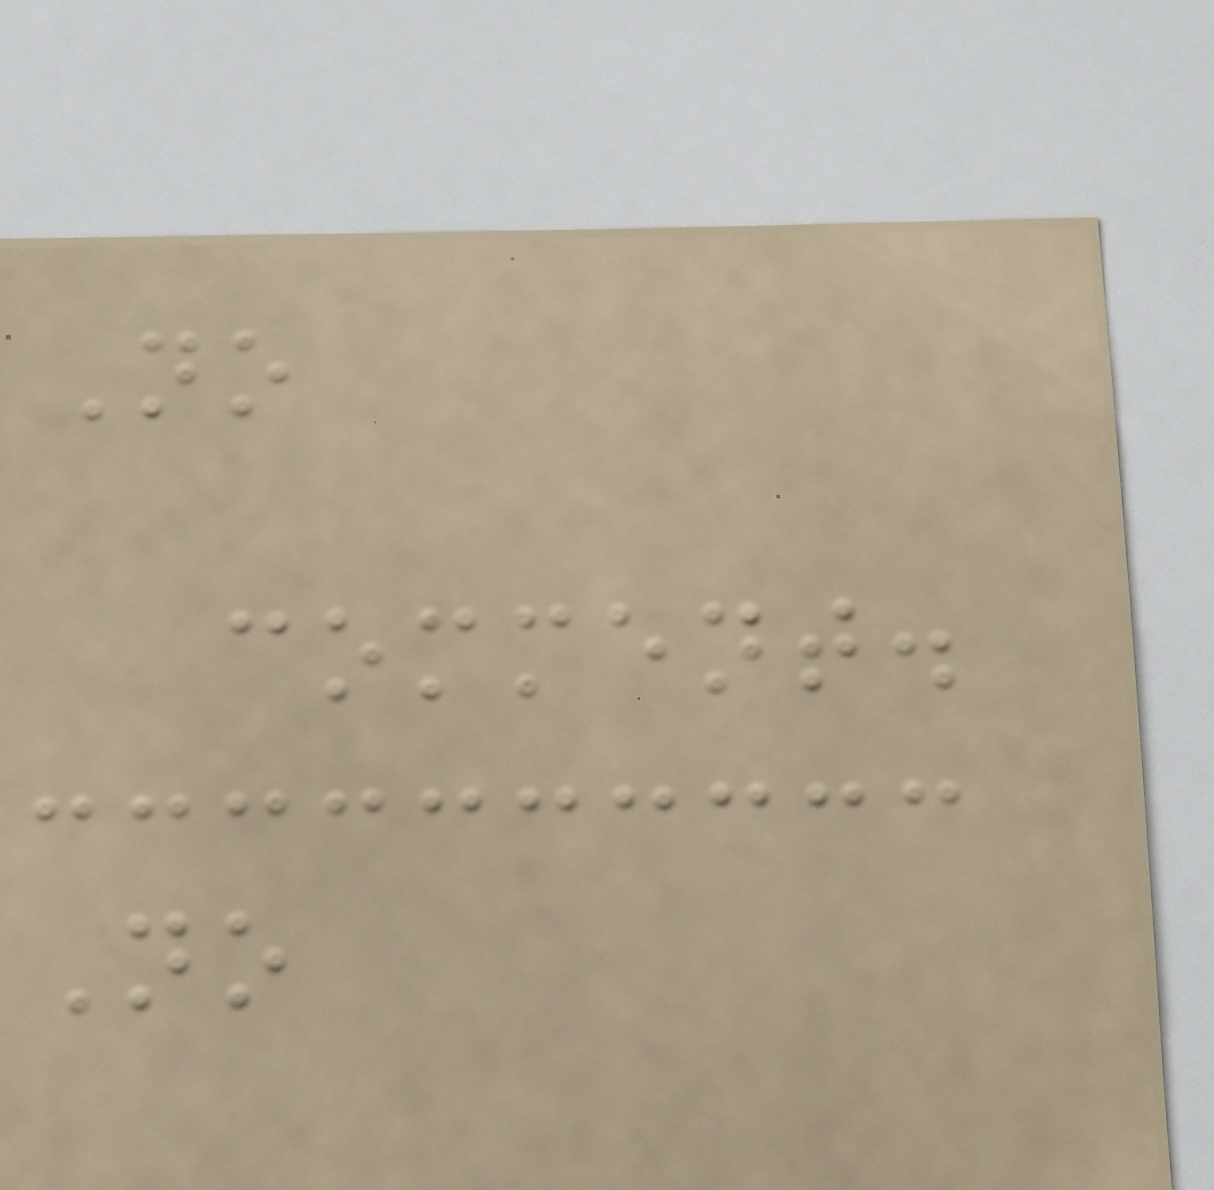No
comment.
No
